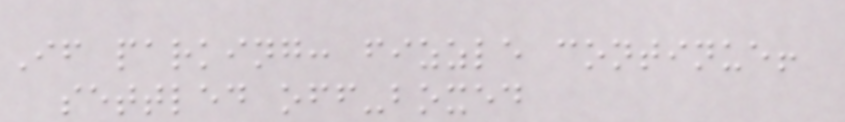If parking: fizzle continue!
settled off-boxed
